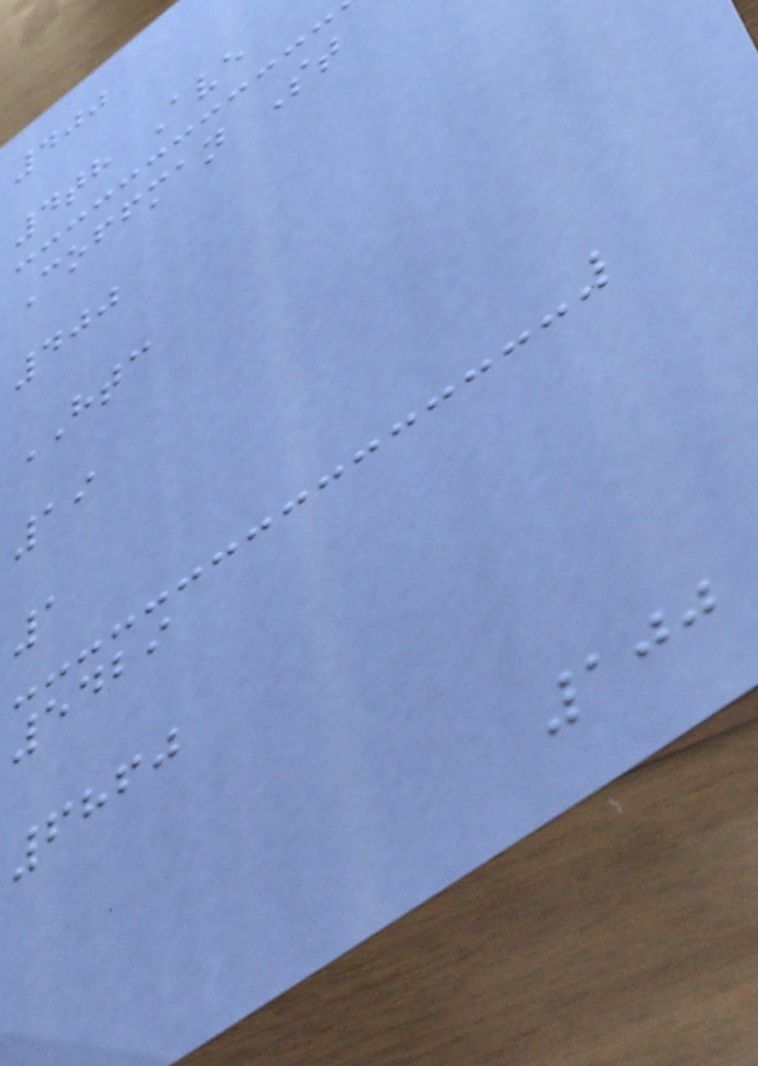400
4th Ave
Coffman St
400
HTC
19
1
5429
6860
100
